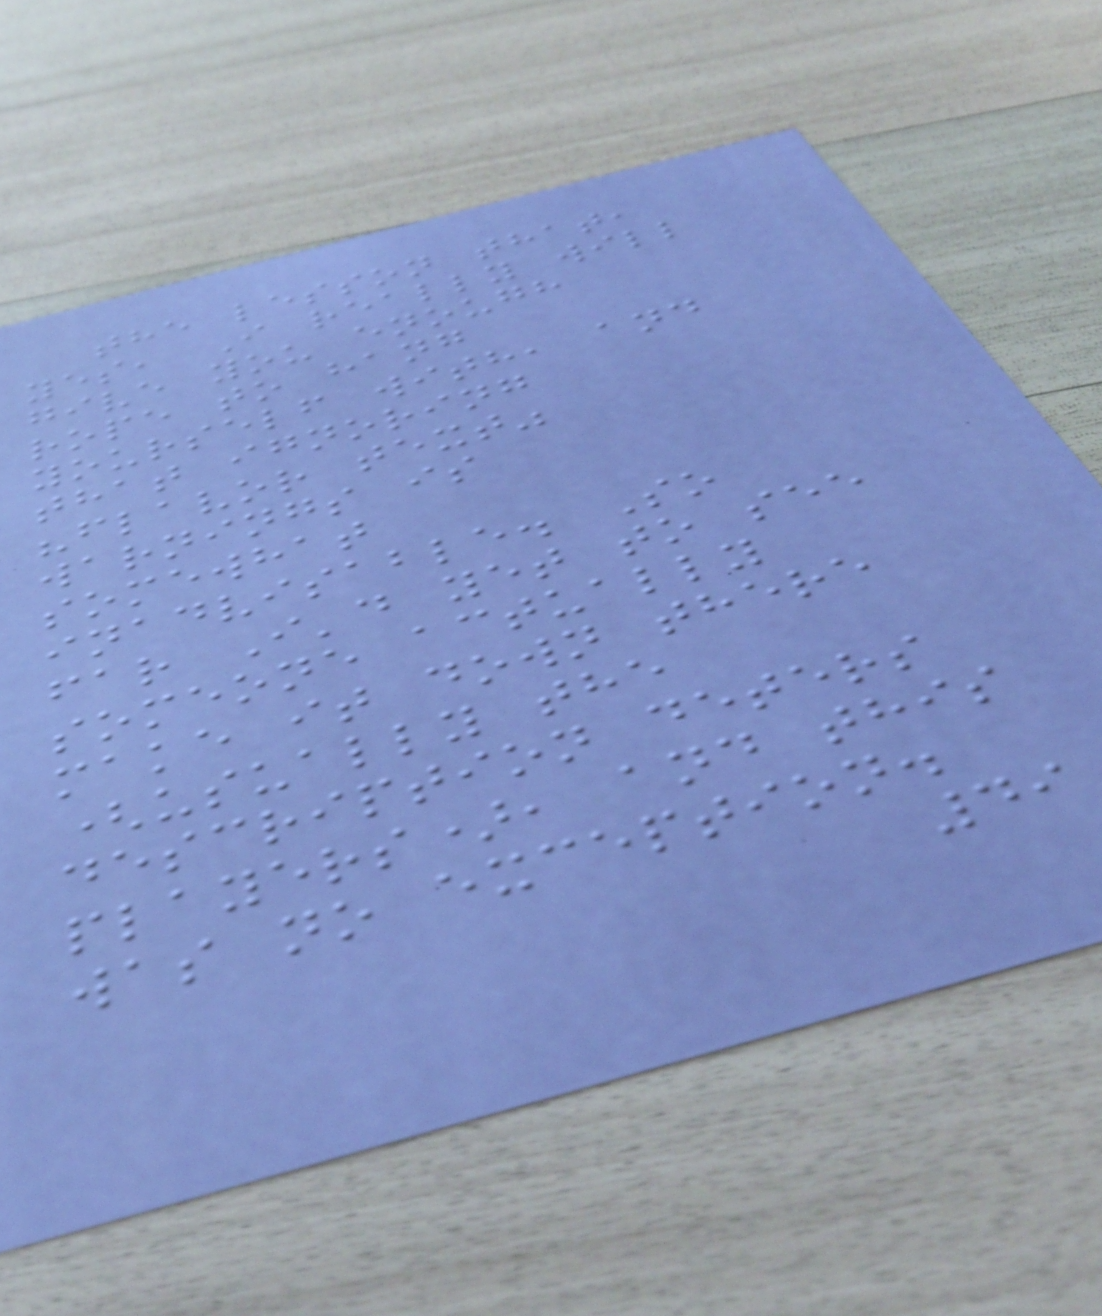the lesson that,
yes, I really will
give you enough
rope to hang
yourself with, and
that ignoring
"flavor text"
warnings is
somewhat
inadvisable. So
far I'd yet to see
someone actually
make it down there
(usually the
description deters
players), and this
was no exception.
49
